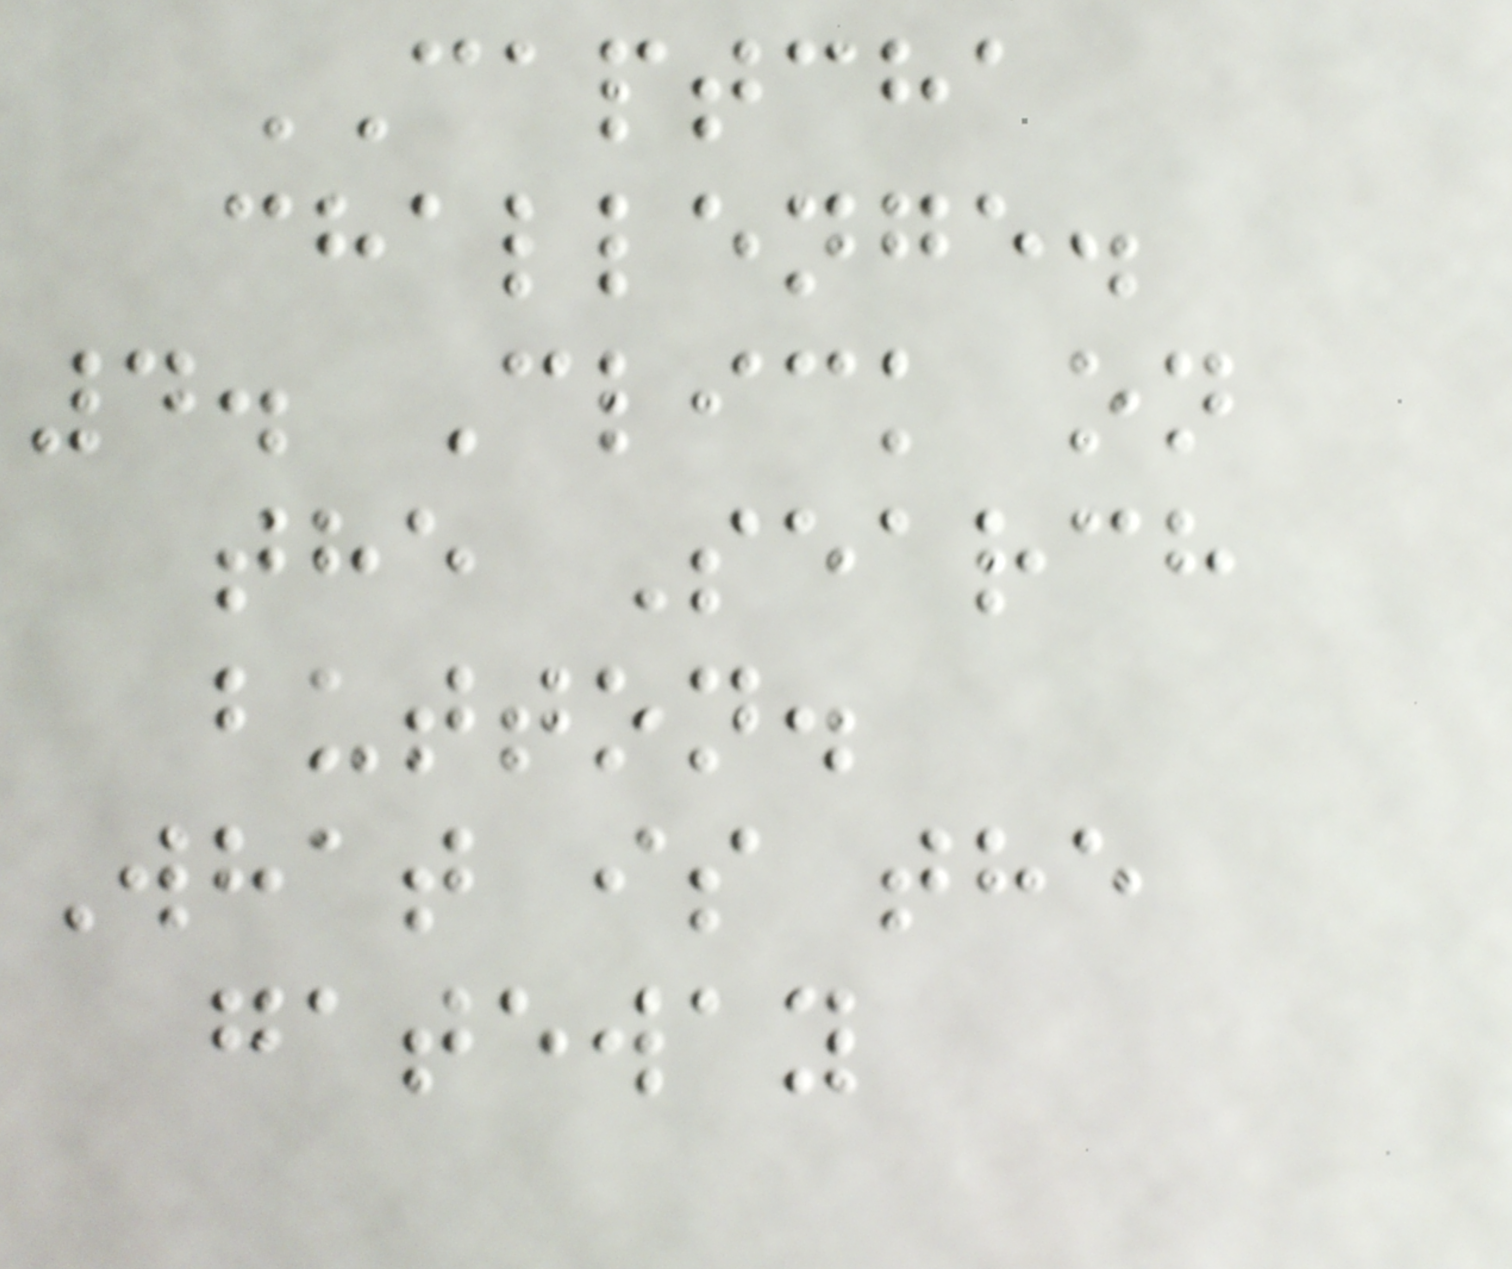CAPTCHA
challenge.
4. Click on
the Search
button.
What is the
gateway
